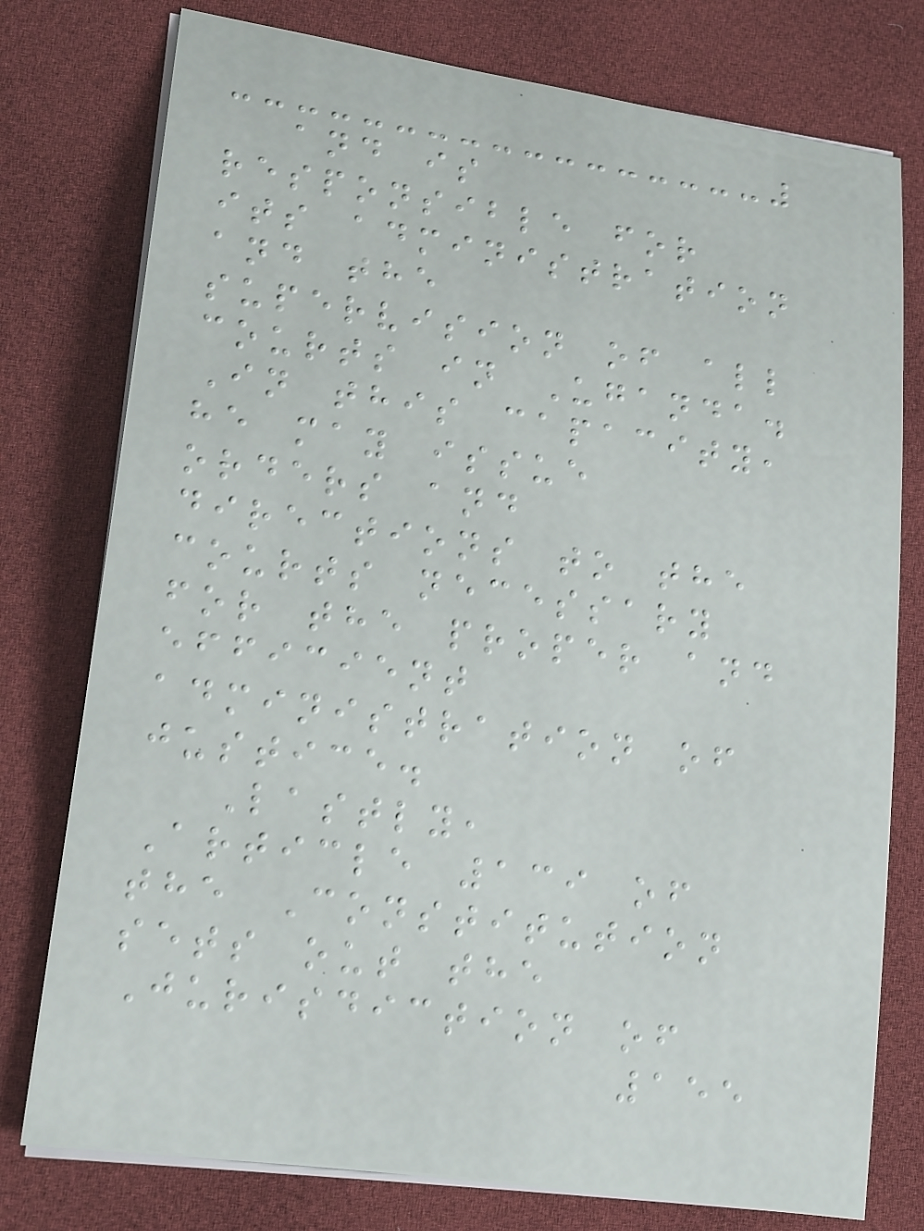and is
responsible for
its administration
and the
supervision of all
courts in Uganda.
In this capacity,
he may issue
orders and
directions to the
courts necessary
for the proper and
efficient
administration of
justice.
Lastly,
Article 139 of
the Constitution
sets out the
Jurisdiction of
155
